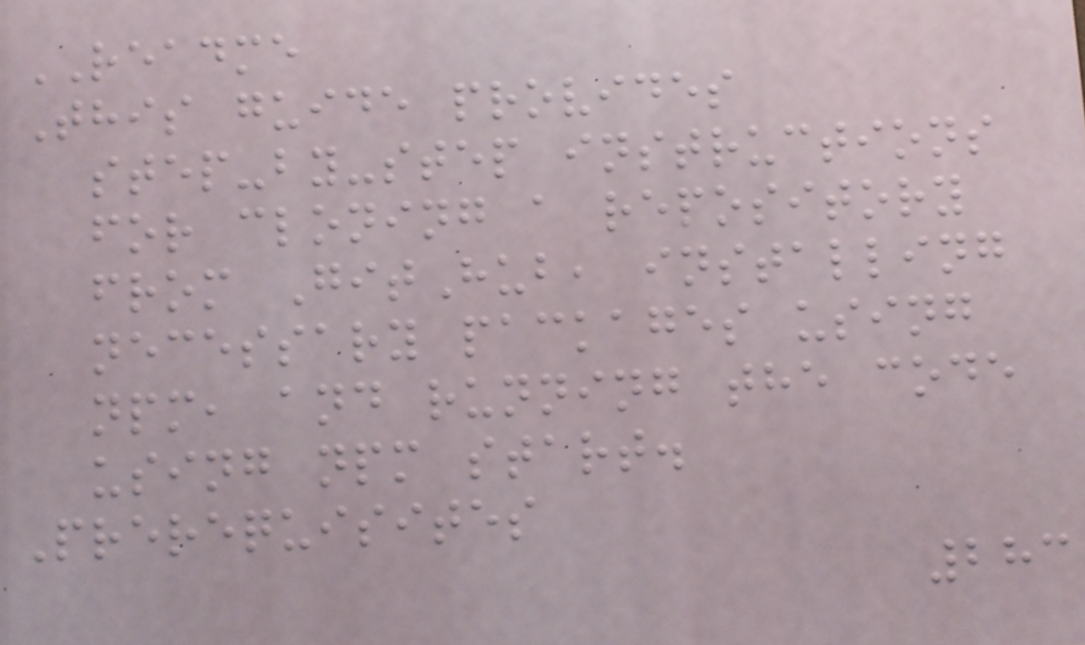README
This guide provides
step-by-step instructions
for cloning a repository
from GitHub, installing
necessary packages using
npm, and running the code
using npm start.
Prerequisites
283
